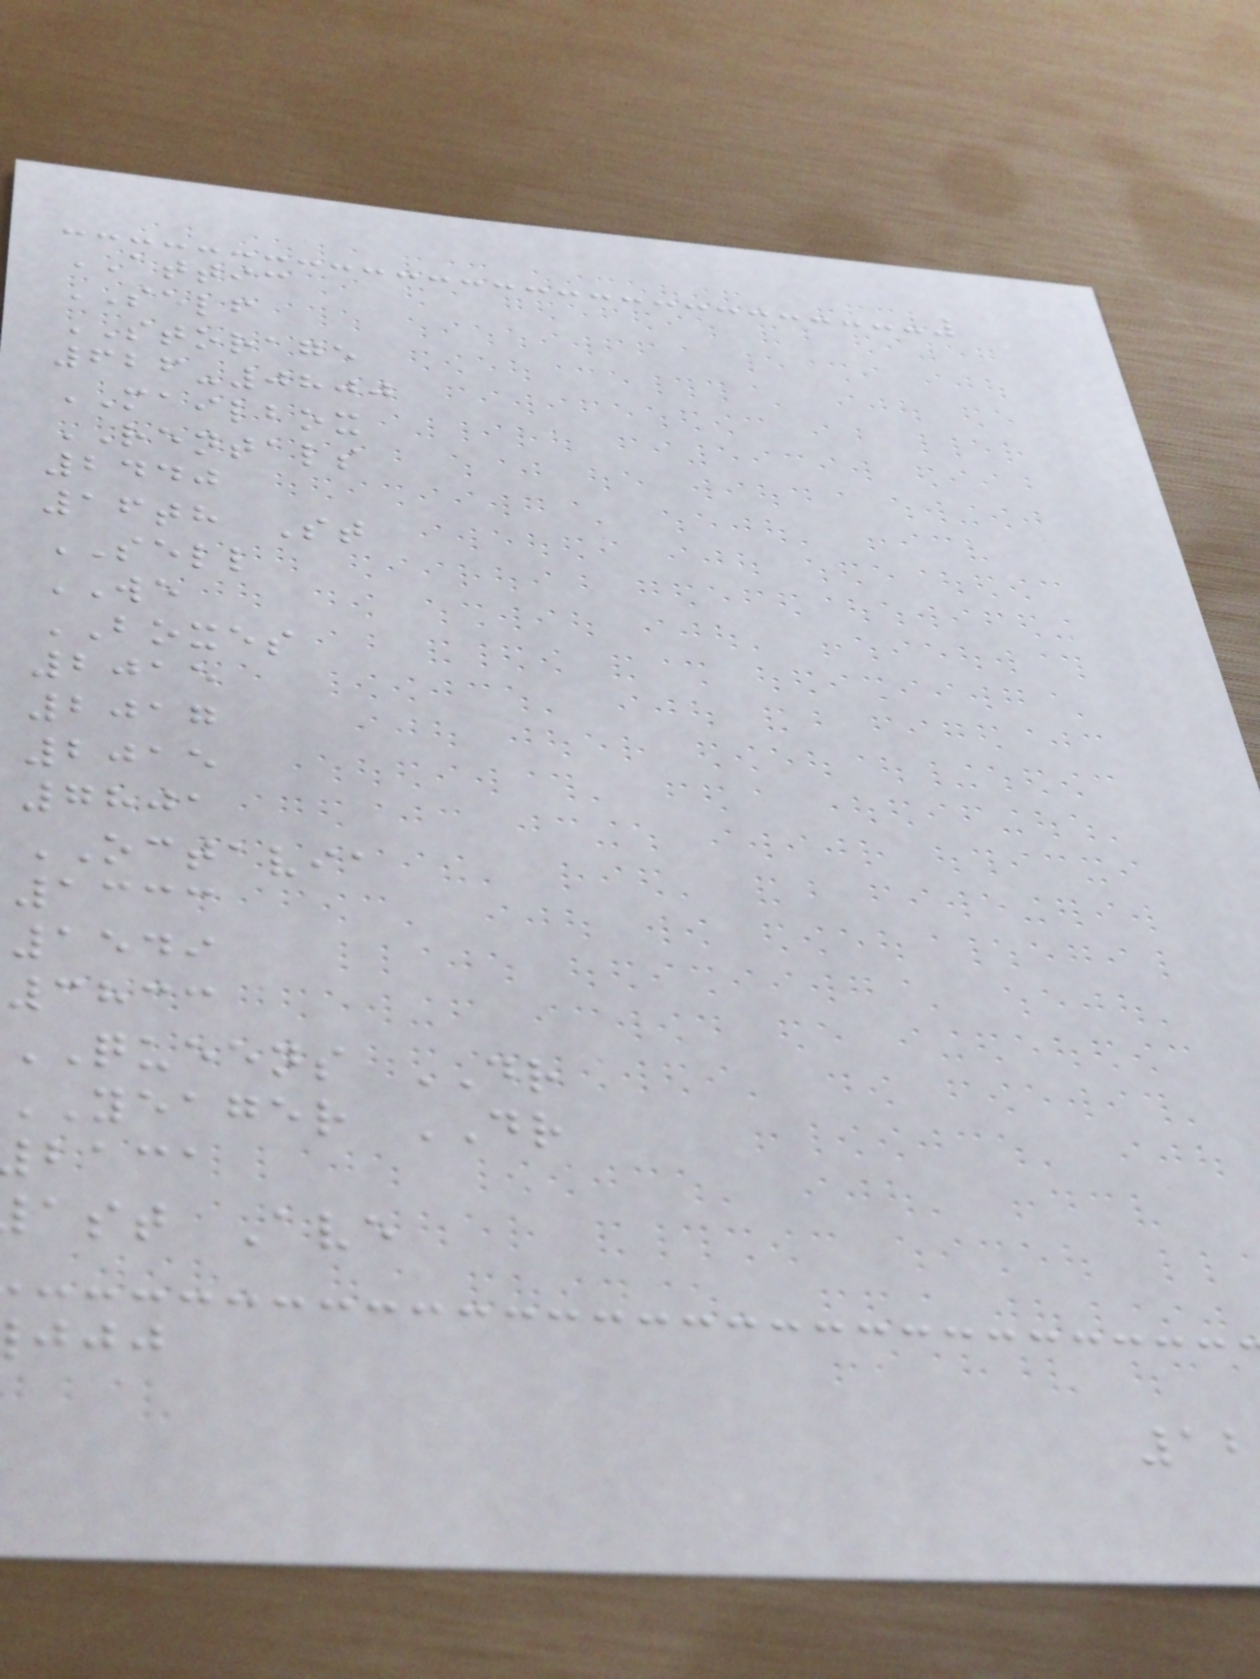ATTIC
SELF
STORAGE
626-0800
MAILBOX
RENTALS
2440
16th St
SELL
WE
BOXES
2015
2017
2015
7801
OCTAVIA
1333
1549
3833
QUEENS DR
YEAGER DR
baca
ast Ave
